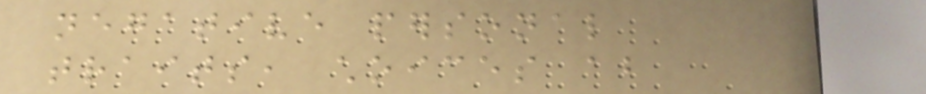negative personal
traits, choices about
